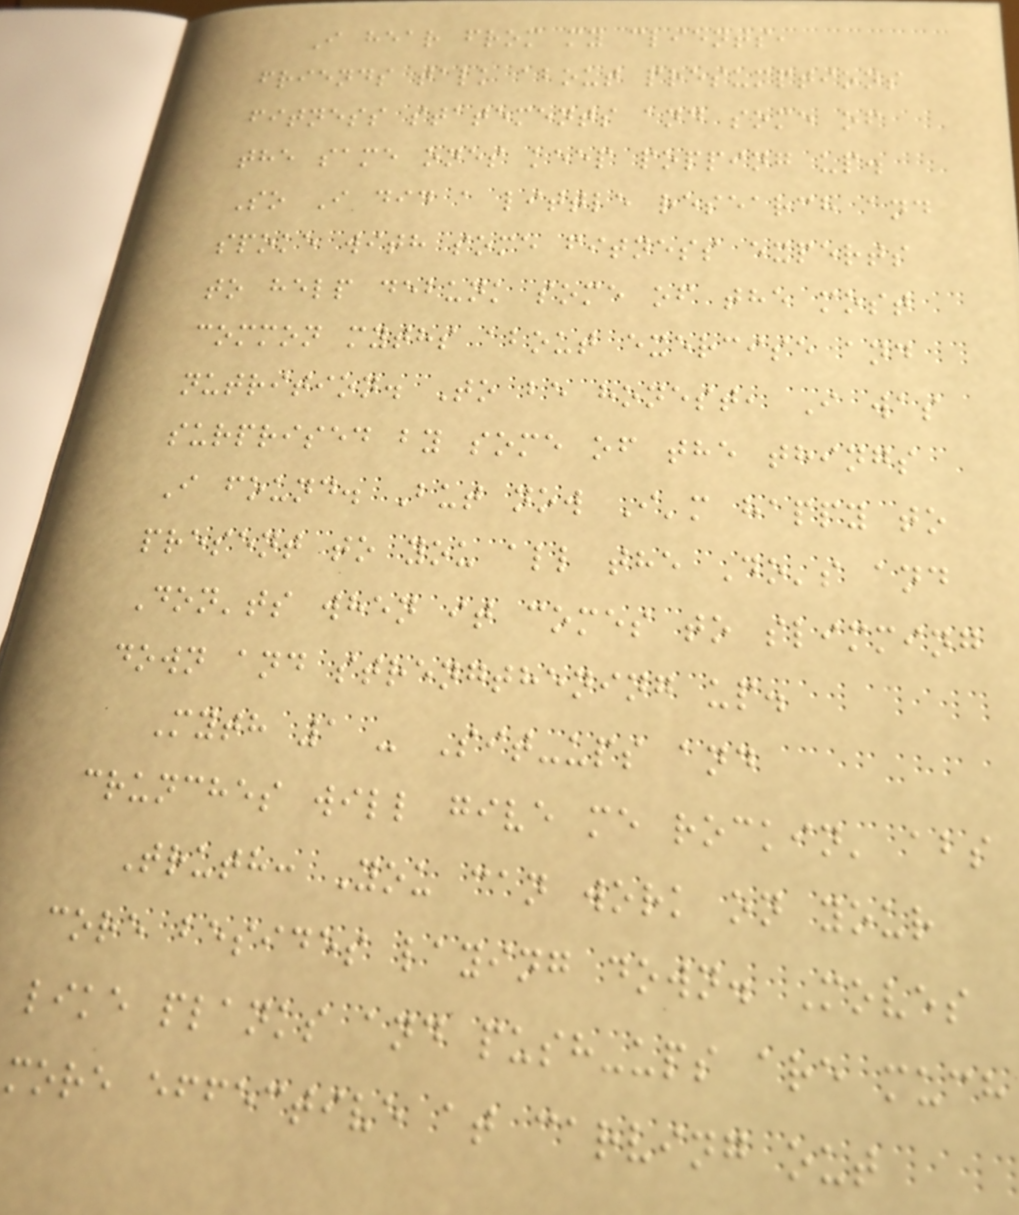I hear from my clients,
friends talk about presumptions
fitness statements and some of
the same ones keep popping up.
So I did a little research and
spoke with some fitness experts
to help debunk some of the most
common myths about exercise and
nutrition. To be honest, I was
surprised by some of the things
I found. But now I'm happy to
present to you all the Do's and
Don'ts when it comes to slimming
down and strengthening up.
Myth 1 - Sit-ups and
crunches will give me rockin' abs
Truth: You can work on your
core besides laying down. Moves
like planks and push-ups are much
more effective at carving out
